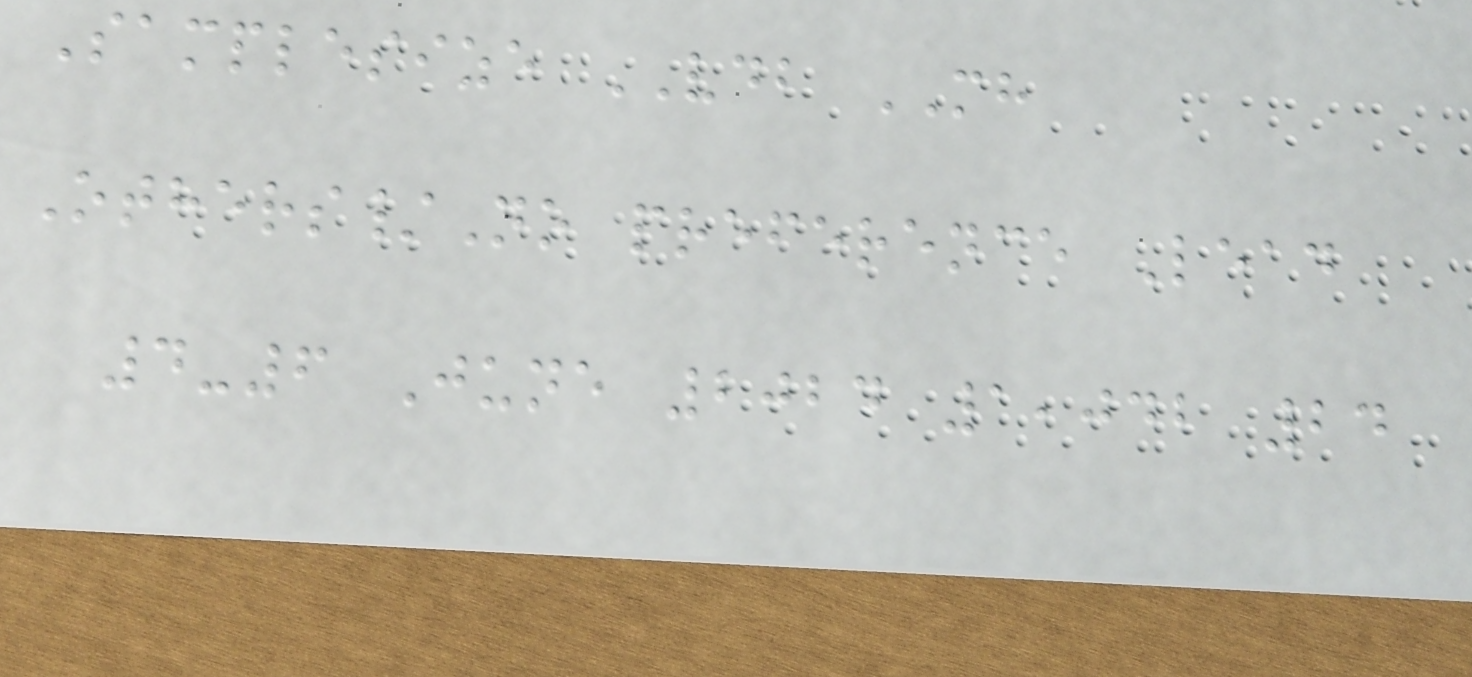Samplesize VDB MH
Others/No preference Lead
4-6 June 2024 1,042 24
